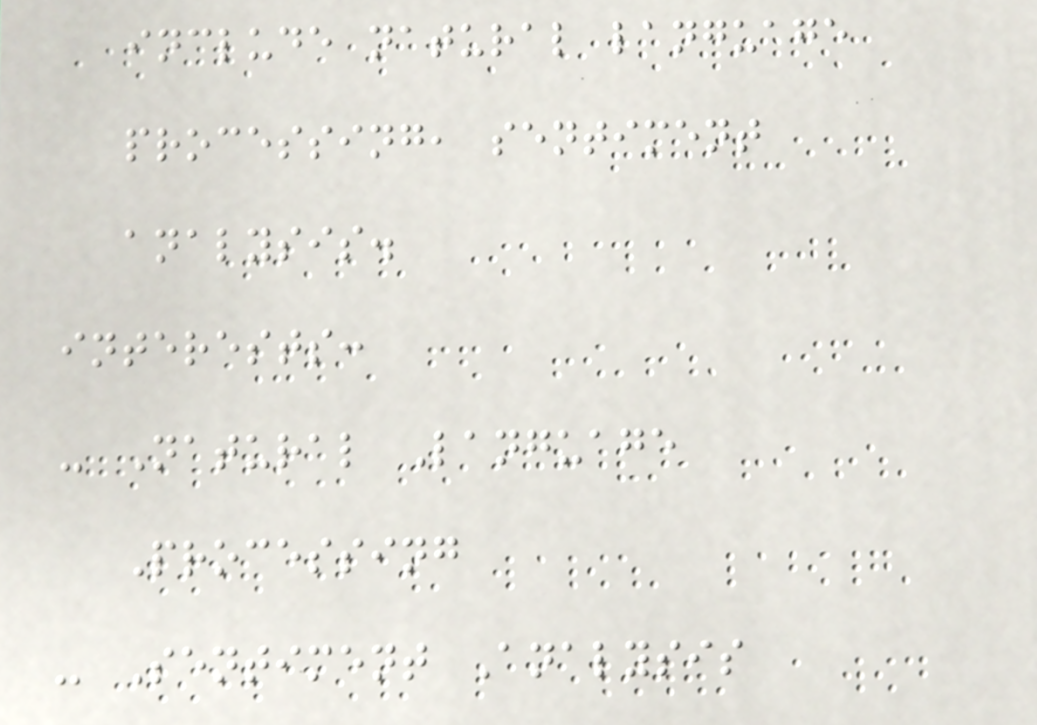include natural language
processing, sentiment
analysis.
interests:
- Natural Language
Processing
- Sentiment Analysis
